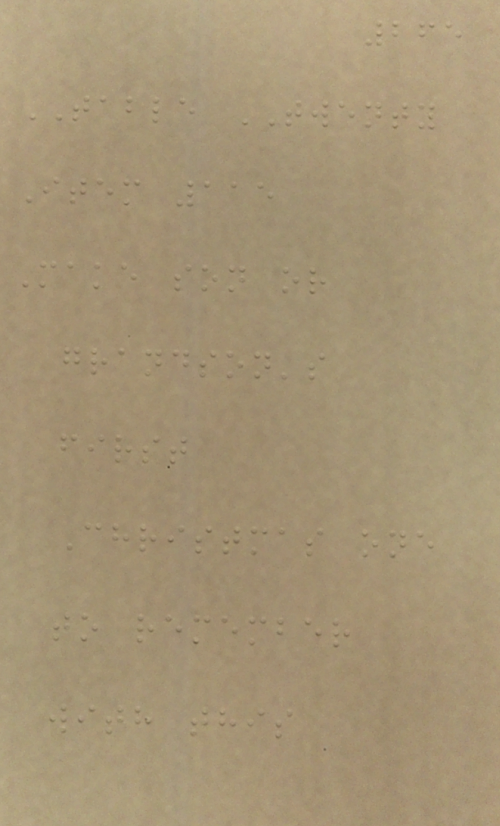265
TABLE TWENTY
Item 115
Make son or
grandson's
first
Christmas one
to remember
with this
